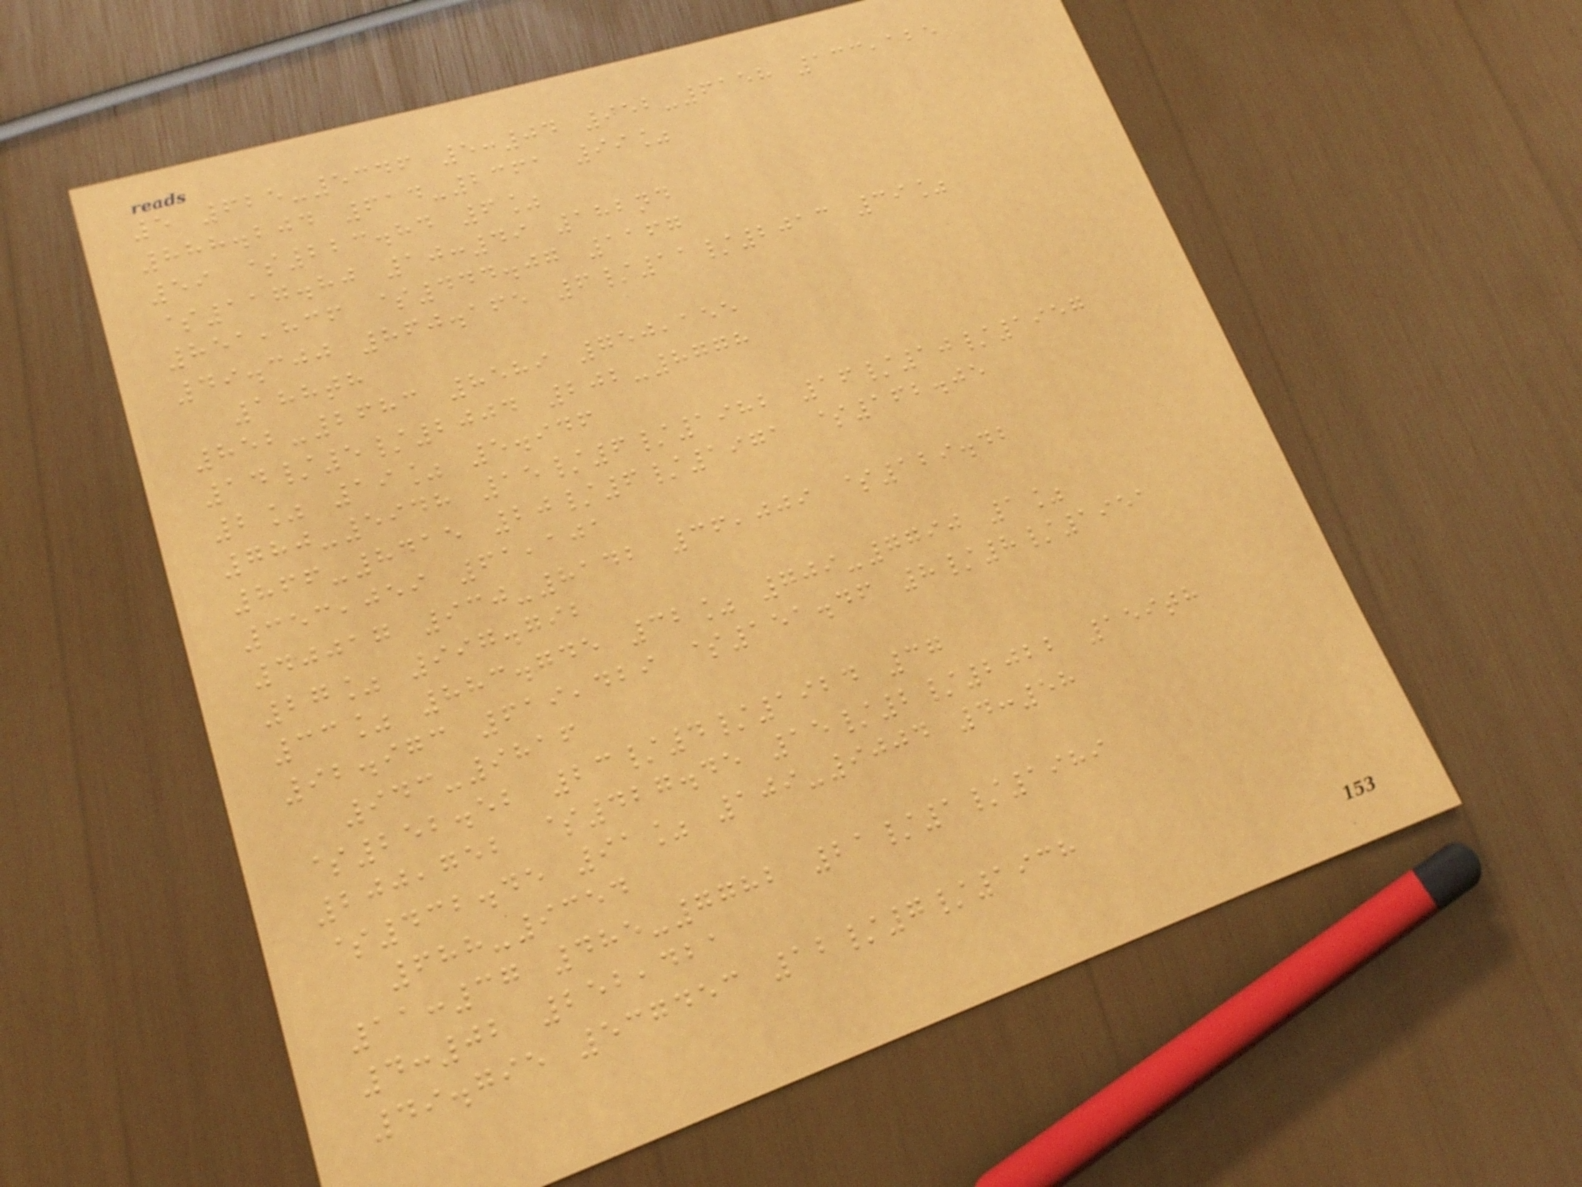5 625-5346 5:04 952-6158 133,125
888.204 614-2361 99%
59 $223.84 6%
$117.80 10:49 182nd
851,836 $444.07 1167
49.300 860.165 6/11/2013 39%
188th
852-2683 8589 750,155
14/5/2004 202-8778
2% 19% 5.946
780-5948 15/6/1982 16/10/1957
866-8415 20/6/1971 $162.05
353,059 61,101
40017 930-8142 36,009 $129.42
27% 997.792
33% 883.745 32% 709-7790 1%
92.973 619,429 $151.46 8/8/1951
943-9816
$252.52 23/4/1924 37
200,752 $427.45 15/2/2022 159th
$432.45 91% 109-9004 4:58
688-9354
11:37 485-7782 21/1/1989
4:02 252,421
49.795 537453 12/7/1938
